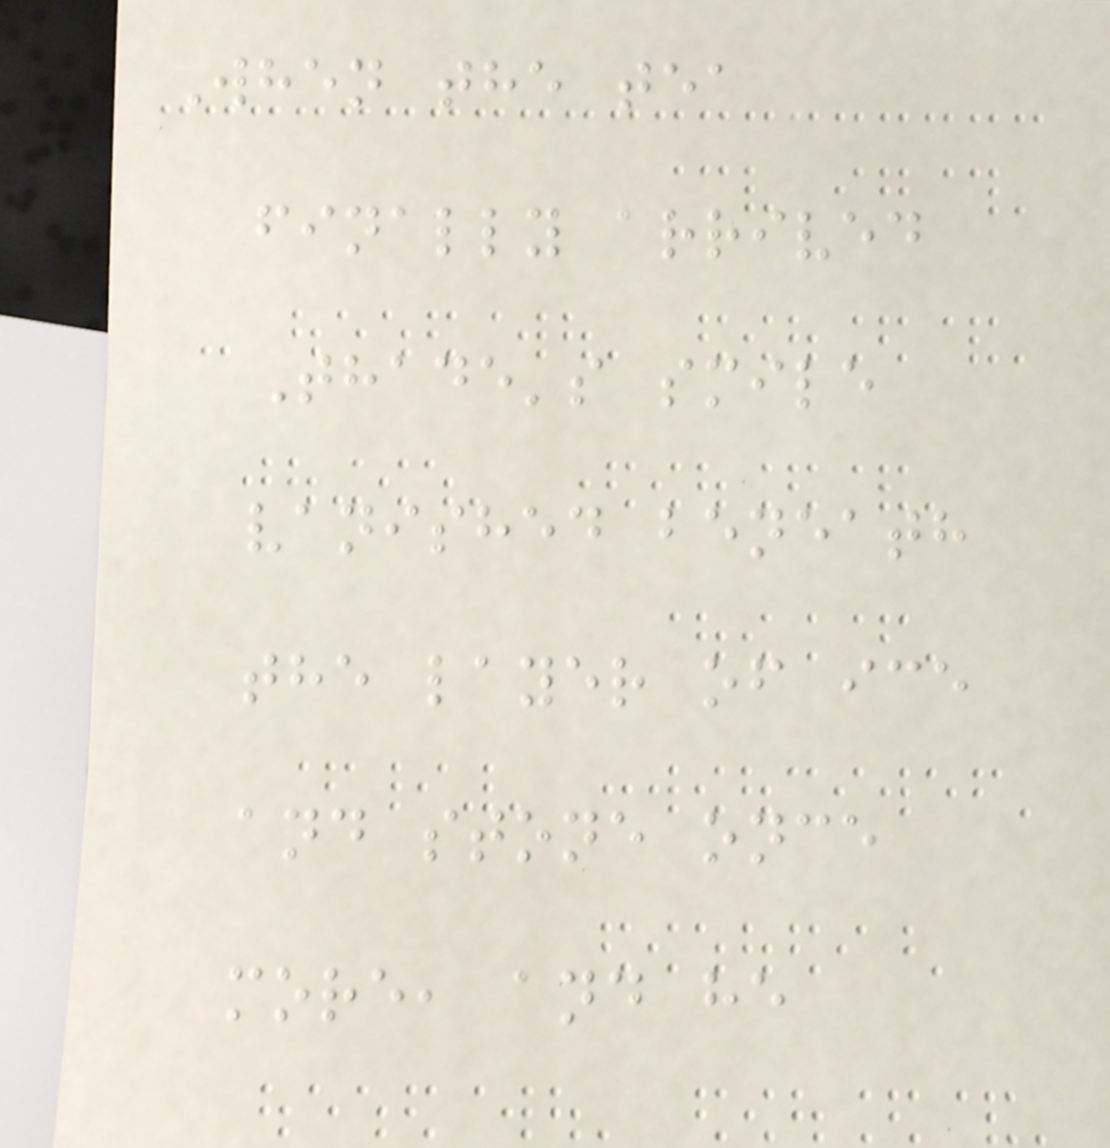When the tea
finally arrived
Thade's smile
vanished beneath
the layer of ice
and stone once
more, and he
